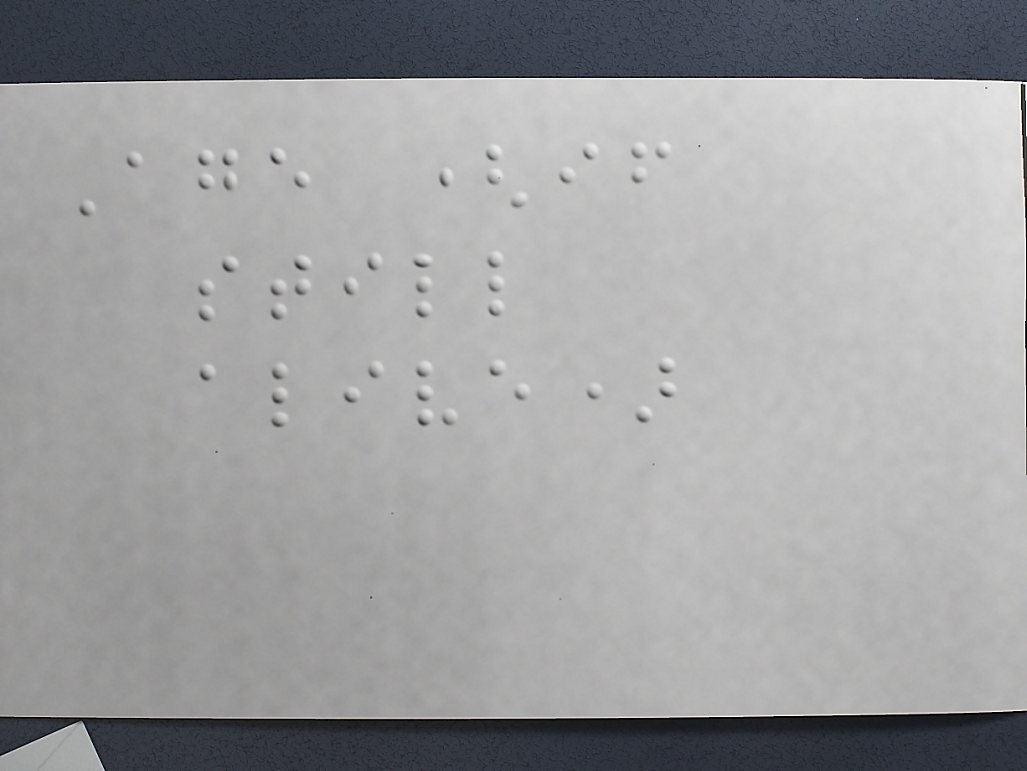Age (if
still
alive)
